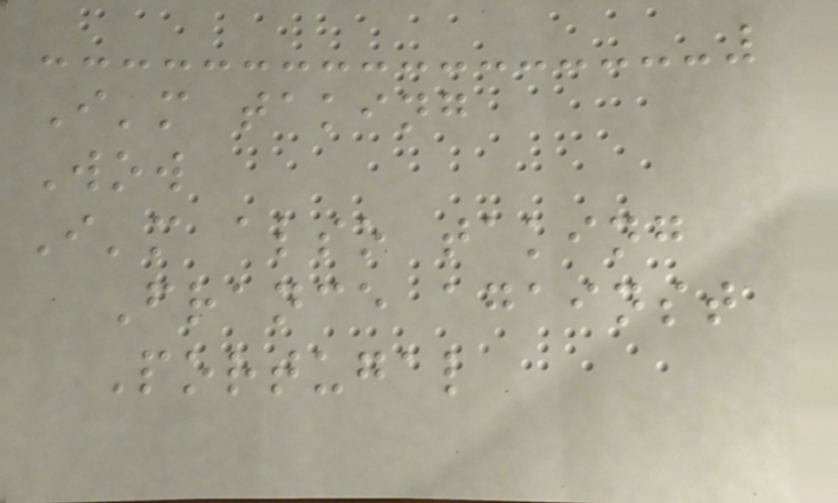I'm taking
Wow
I'm also taking
France against
Portugal
